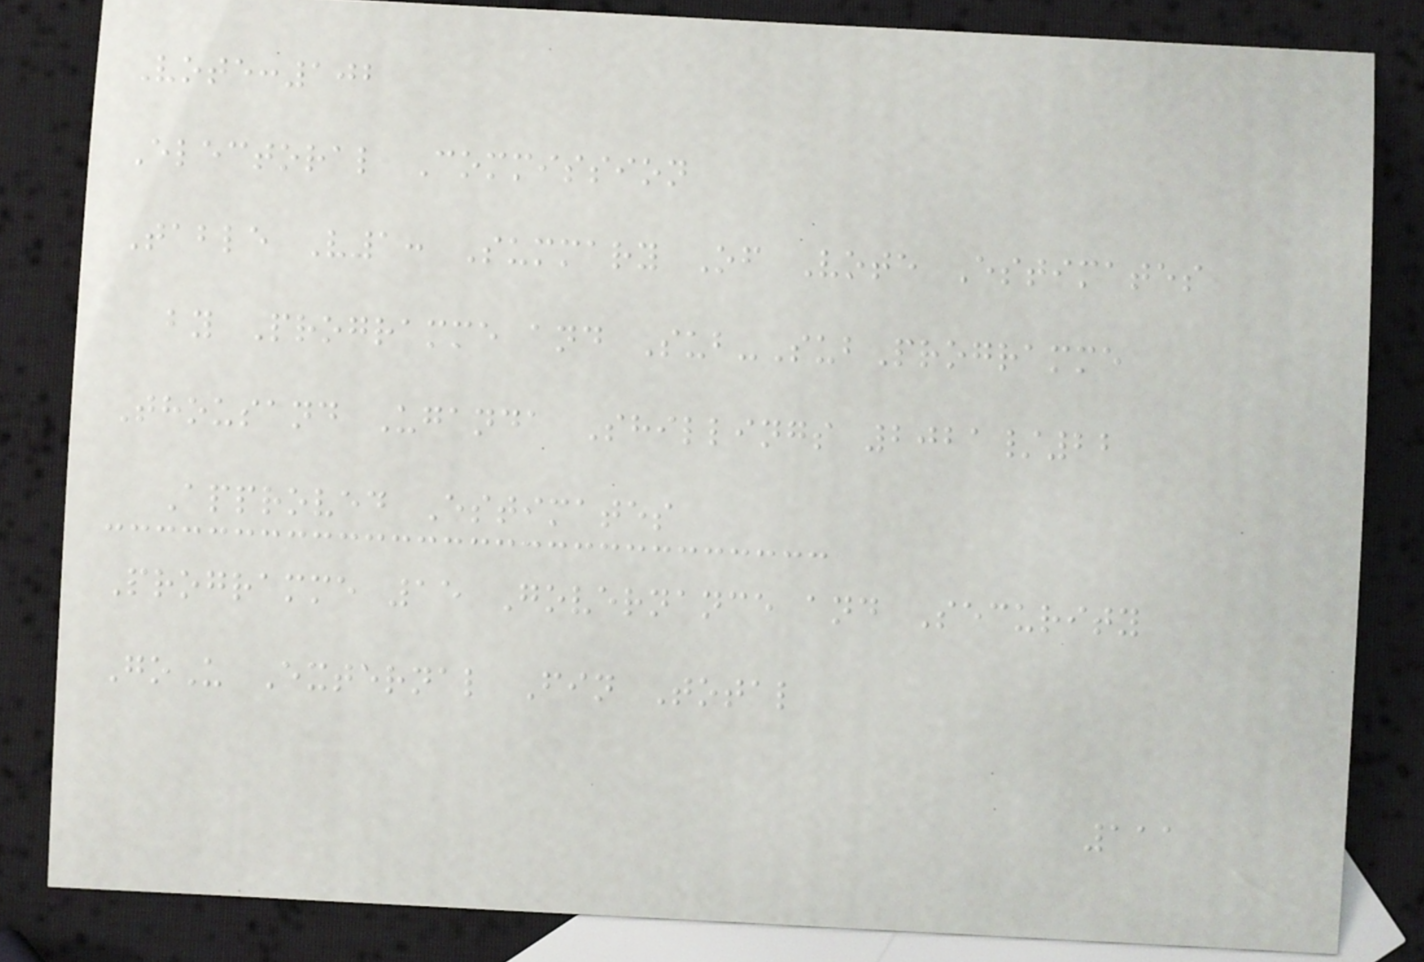Vote:102
Electoral Commission
Table V1: Summary Of Vote Estimates
by Programme and Sub-SubProgramme
Thousand Uganda Shillings 2021/22
Approved Estimates
Programme 15 Governance and Security
GoU External Fin Total
111
